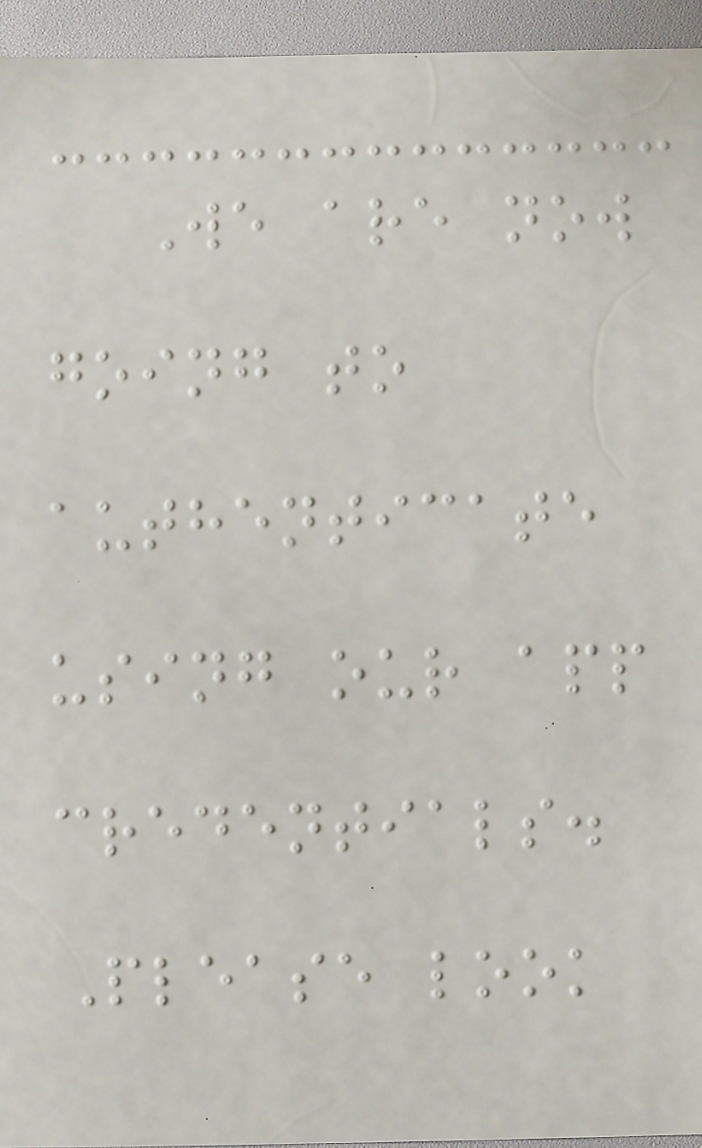We are now
going to
authenticate
using our app
credentials.
Please look
